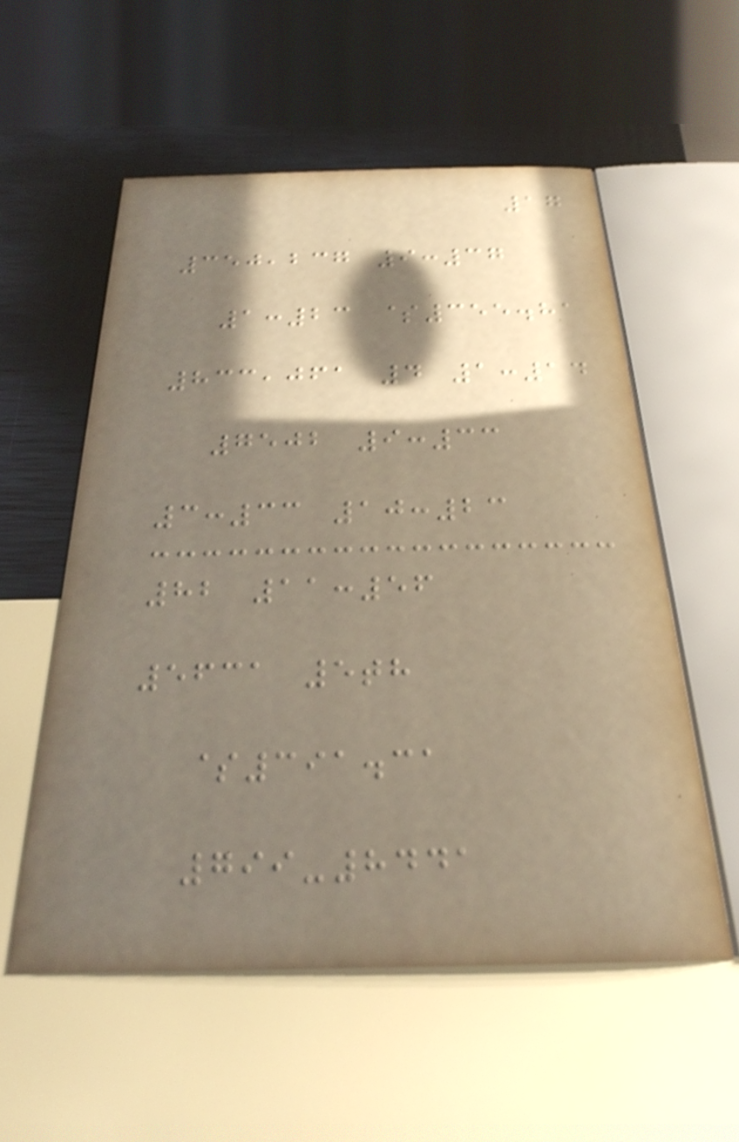17
350,237 9:37
1:23 $355.81
833,061 4 1:14
7502 9:33
3:33 10:23
82 11:56
5631 5th
$391.31
799-8441
